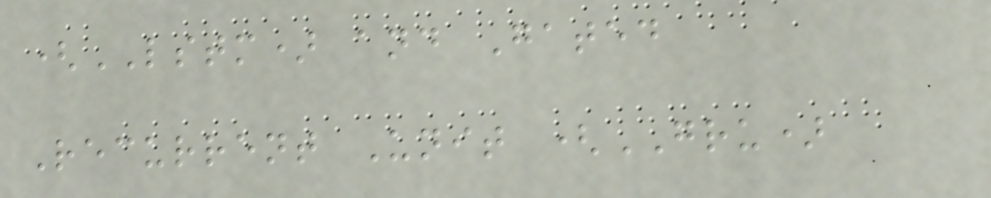(LSTM) and Gated
Recurrent Unit (GRU)
